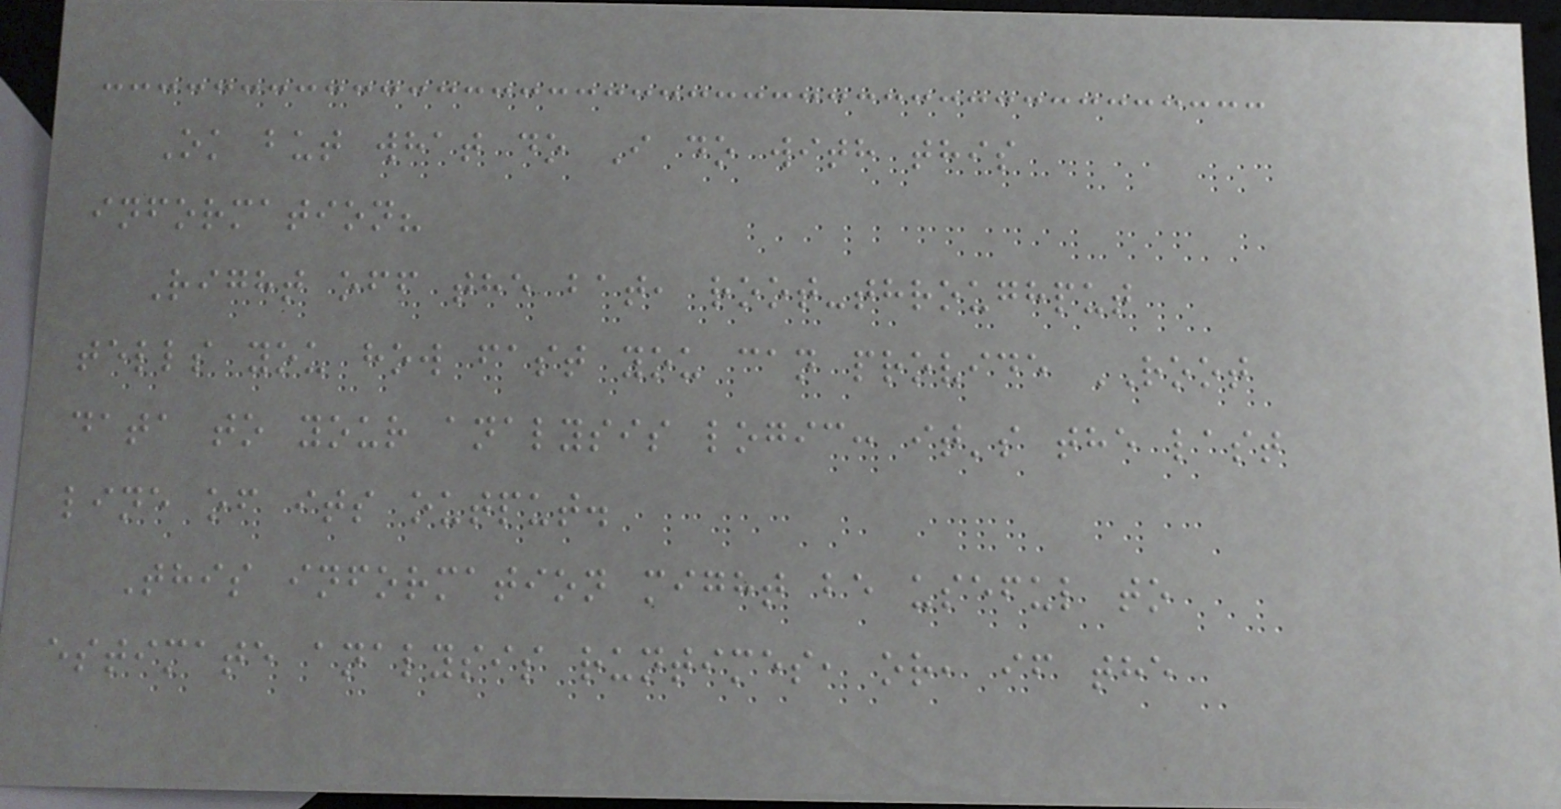Ok but what do I do with this
information?
Right off the bat, root-throughput
tells you how fast you can provide ROOT
data to your analysis logic: it's the last
line of its output.
This information might be useful to
estimate analysis runtimes, or, if the
